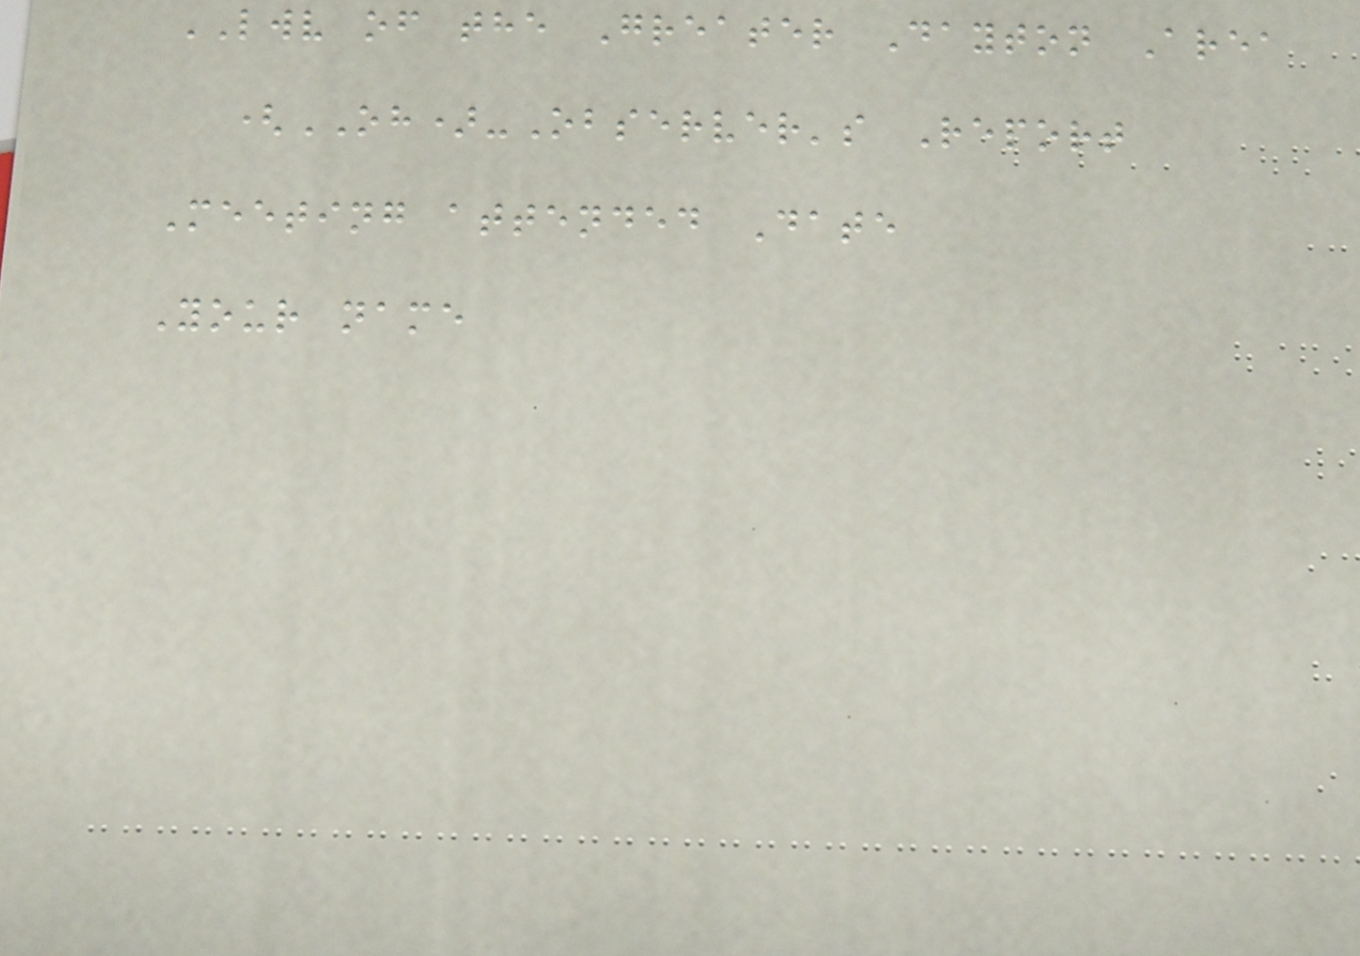LWV of the Greater Dayton Area
(OH)-Observer's Report
Meeting attended Date
Your name
